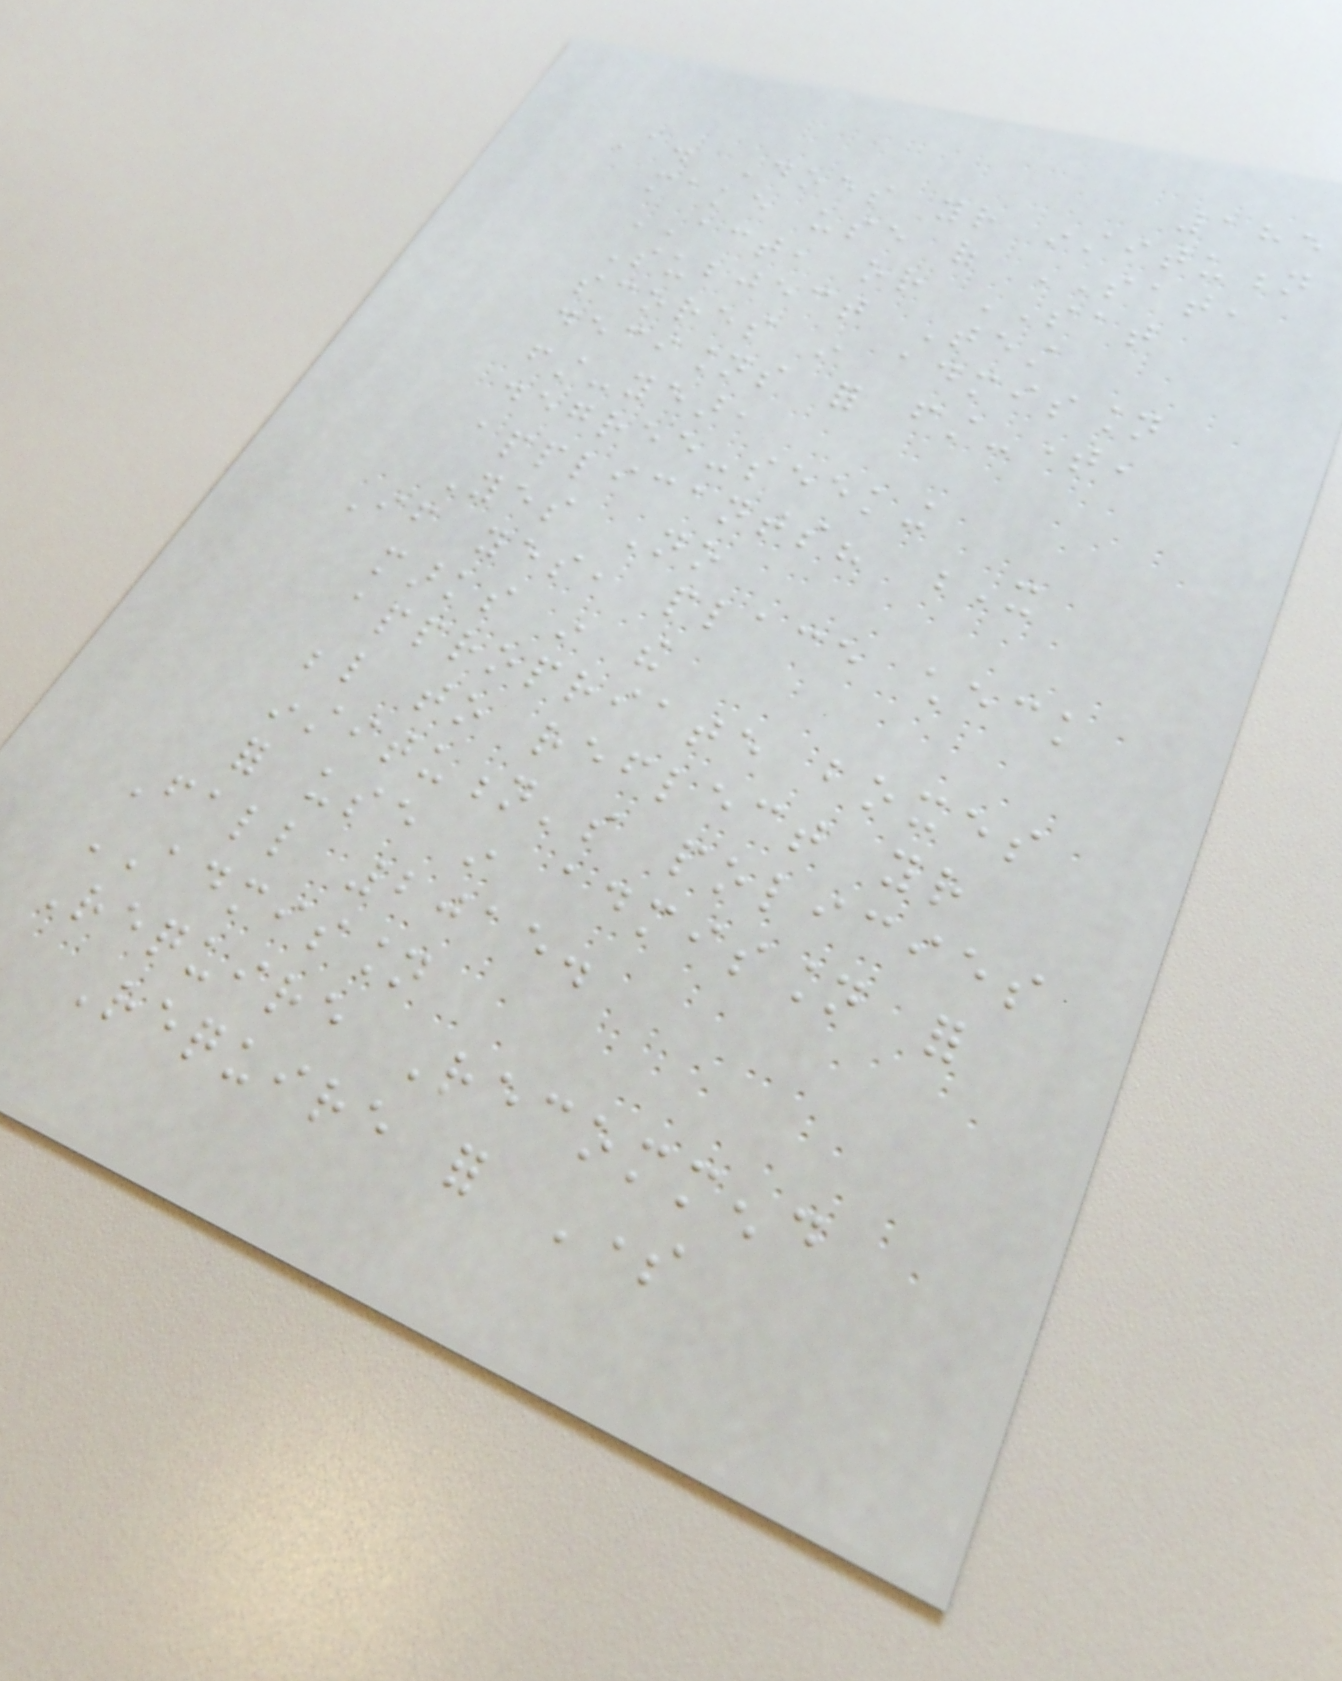185
A. Does your institution
make use of SAT,
ACT, or SAT
Subject Test
scores in admission
decisions for first-time,
first-year,
degree-seeking
applicants? X
Yes No
If yes, place check
marks in the
appropriate boxes
below to reflect your
institution's policies
for use in admission for
Fall 2015.
ADMISSION
Require Recommend
Require for Some
